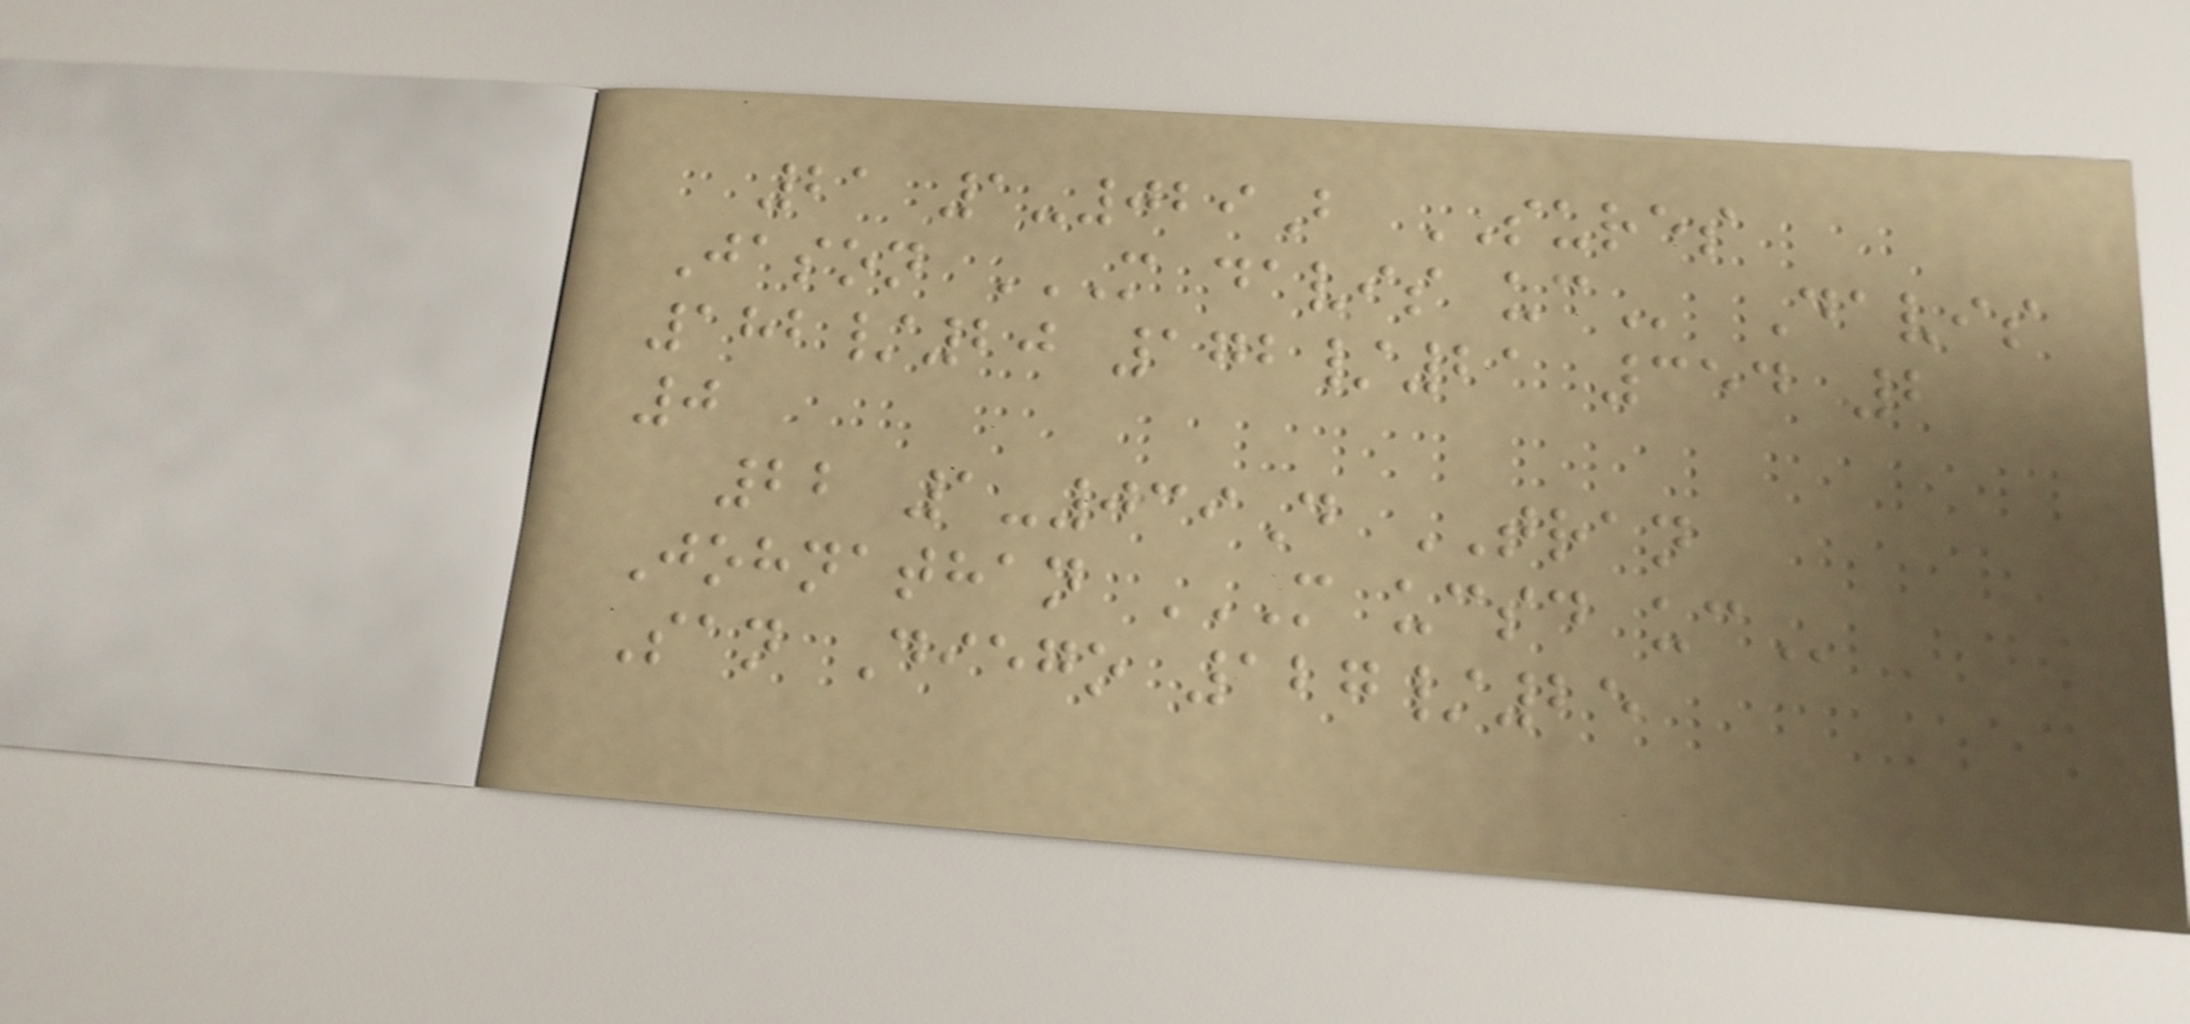21 1-029B SURES
Jason M DAVIS UC Davis
182/20 172/21 354 2
0
22 1-039D TRAN
Johnathan M UCSD UC
San Diego 127/25
